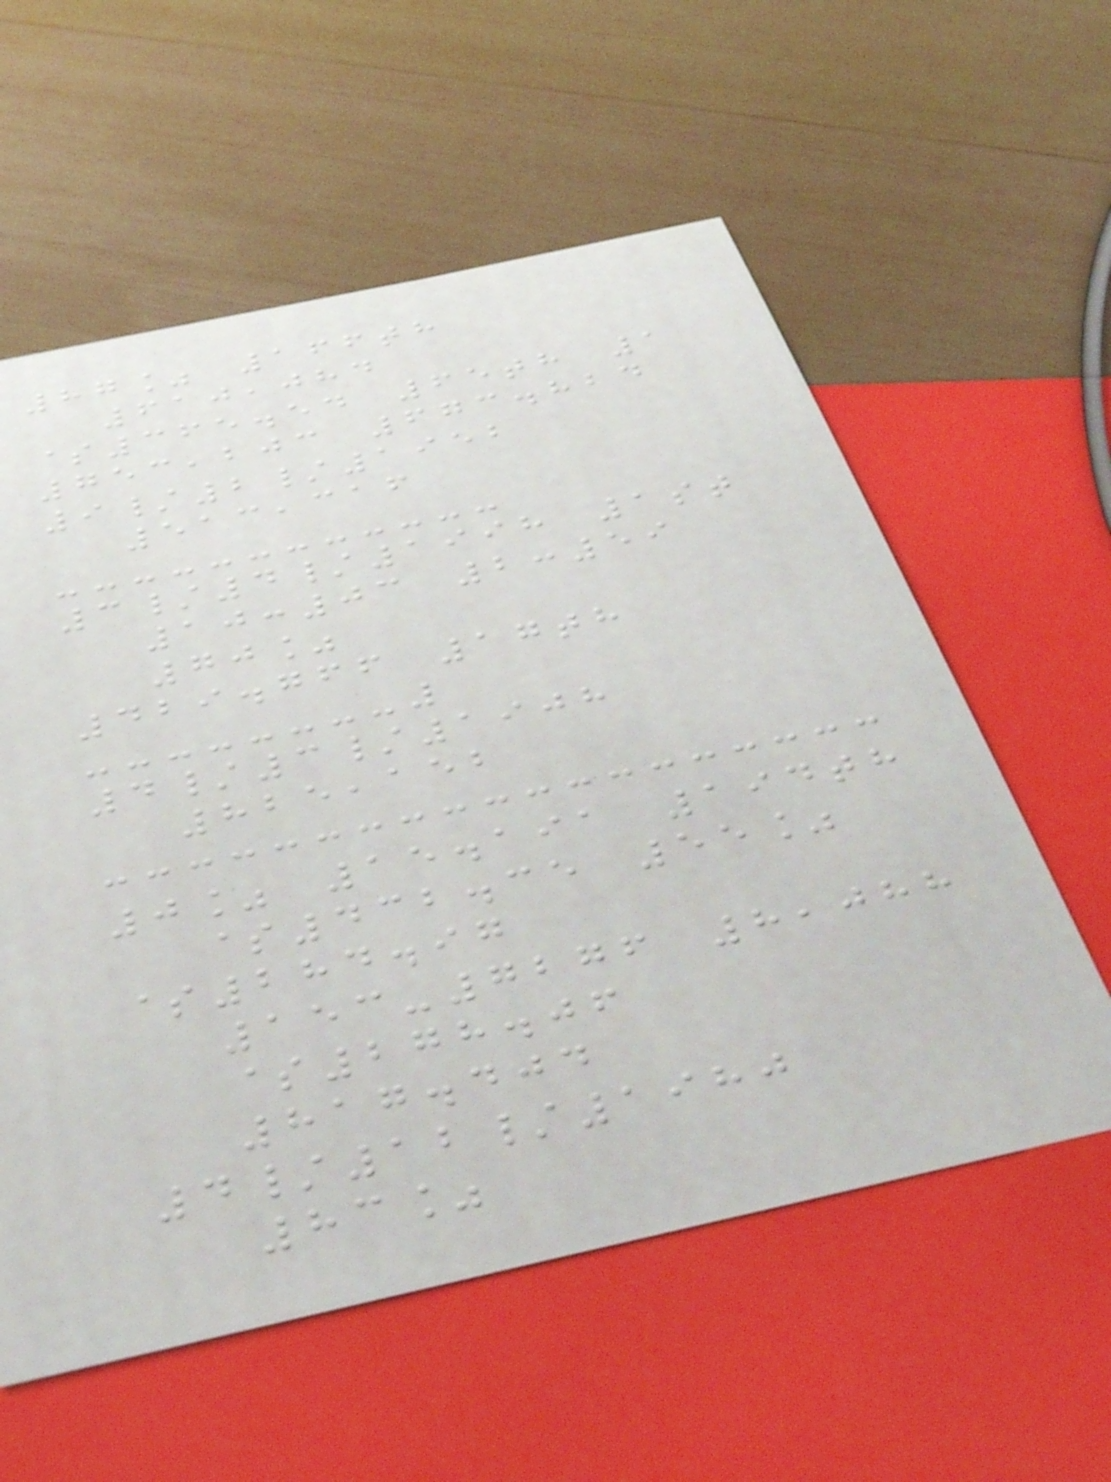87% 166th
610,084
$365.54 65th 1
753,203 673.824
9/2/1952
513,316
3/4/1998 1st
10:03 2:59
70%
429.766 17th
4/3/1908
825,152
0% 15.191 194th
$432.35 55%
$284.97
153-7276 8,088
$278.06
817.404
4/12/1980
83%
